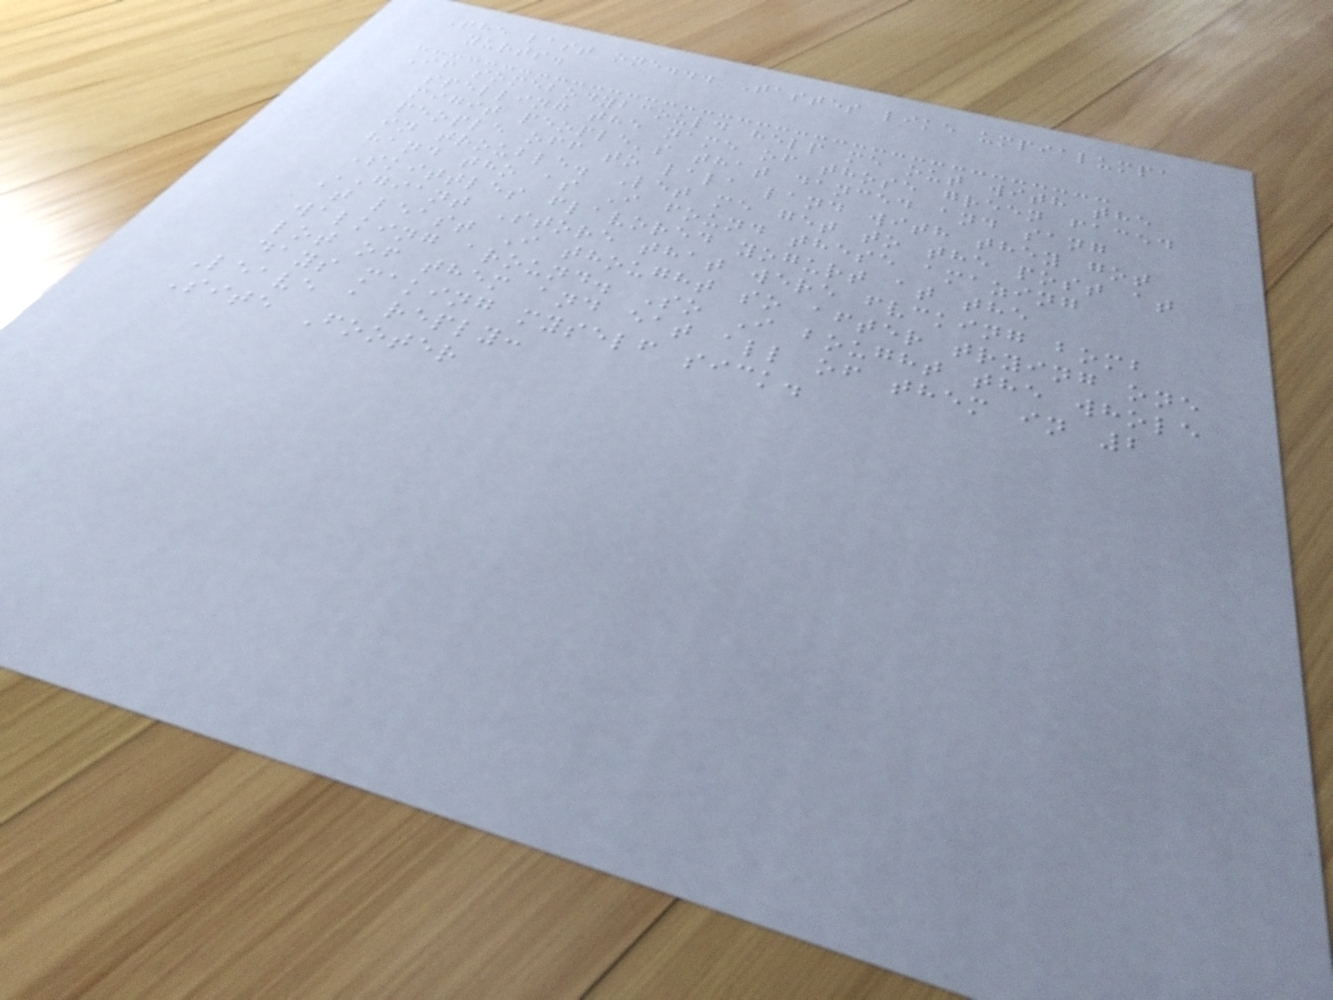The last one... Tastes like umpialumpa
yurts.
If somebodybcould help me out with the
spelling the name of those green faced
migit people's that danced and sang
people off to lala land with they got
in trouble. Let me get to the post at
hand tho as I found these amazing
Skittles flavored yogurt at the
GIANT Store that were fvcking bomb
at least I thought so after trying one
walking around. So I bought the whole
lot of them and eat all of them in 2
days making myself sick.
Leave a reply:
Site Footer
